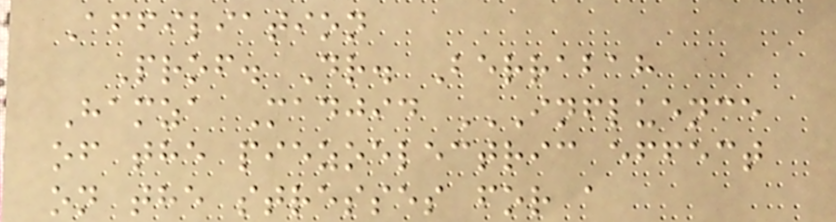Affiliation
Prof. Dr. Berrabah
Hamza Madjid INFLUENCE
OF THE PIEZOELECTRIC EFFECT
ON THE STRESSES FOR A
